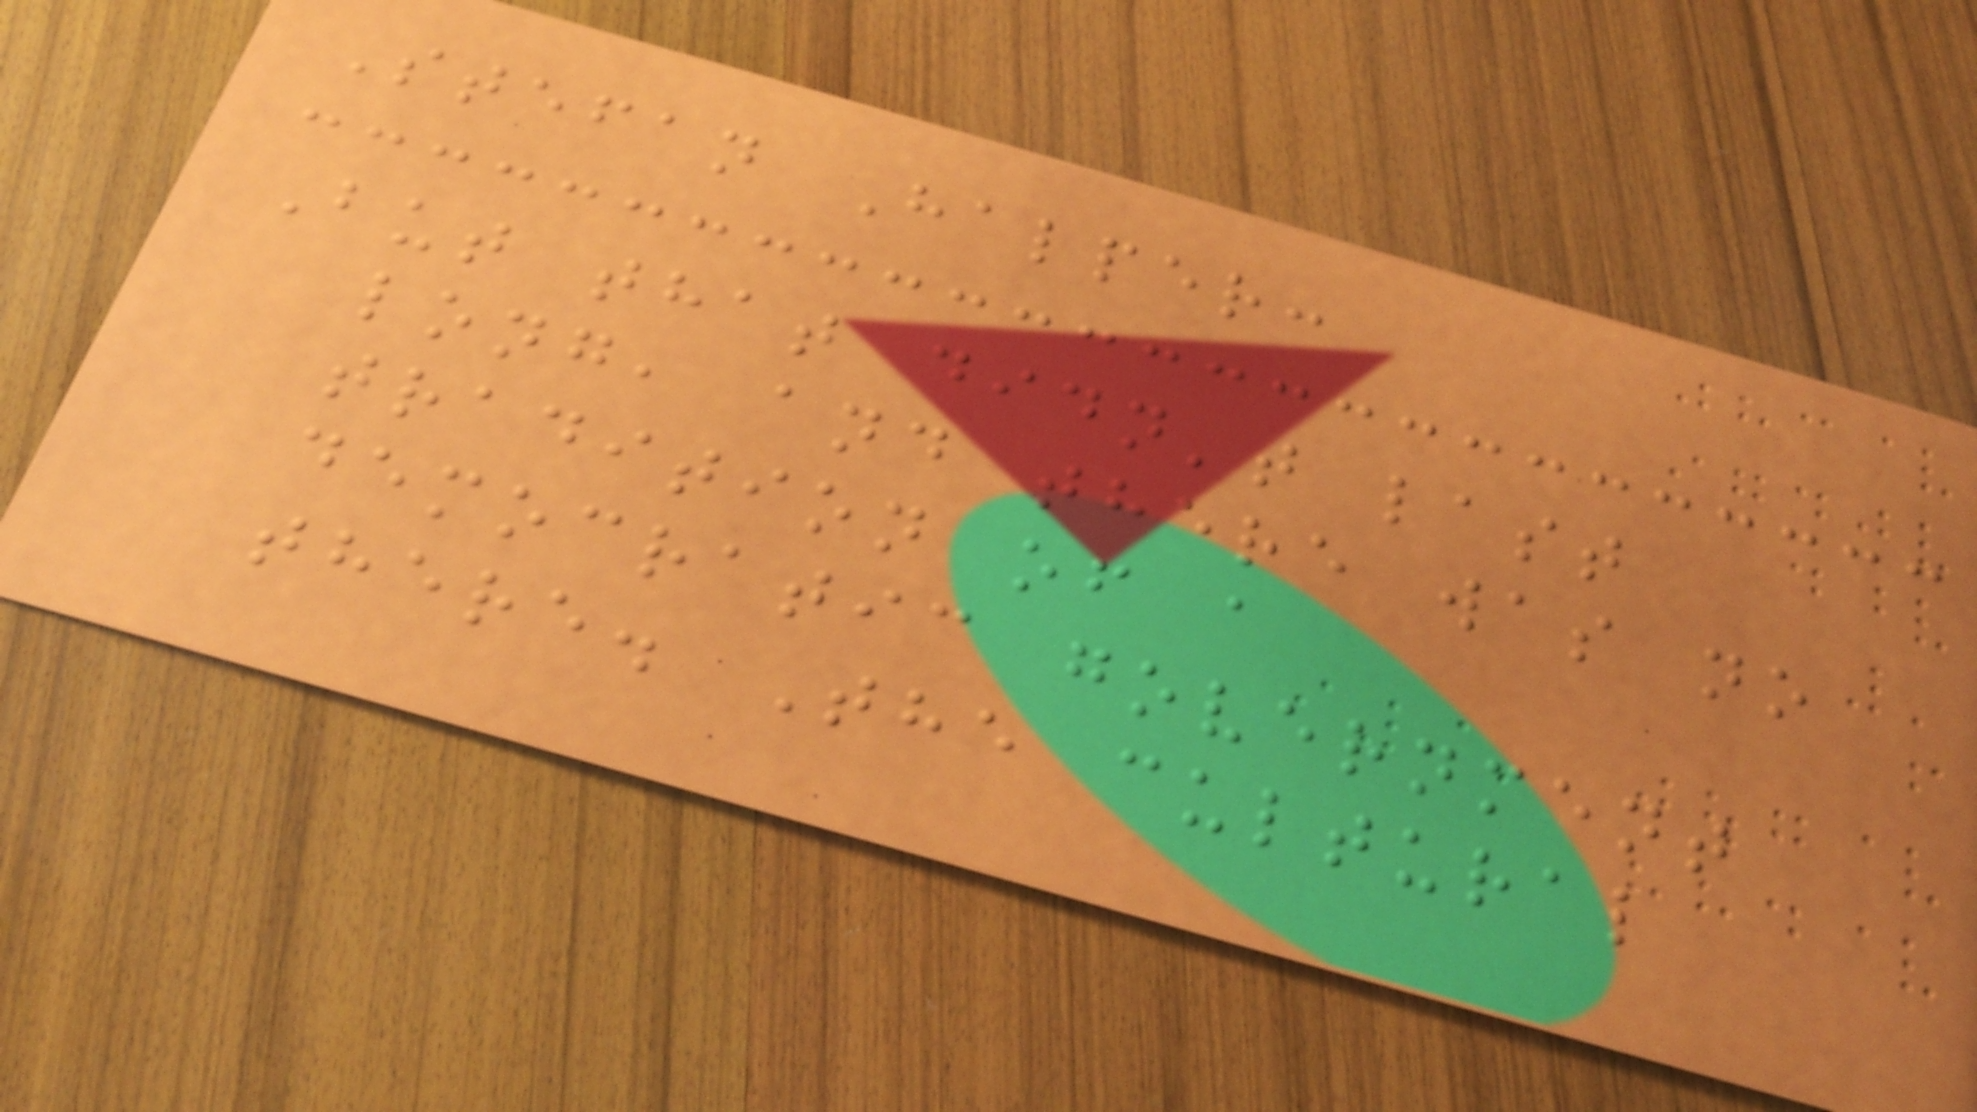Stefan Halper:
But that didn't last
long, and there was no
tradition of a
democratic government
there. The cultural
